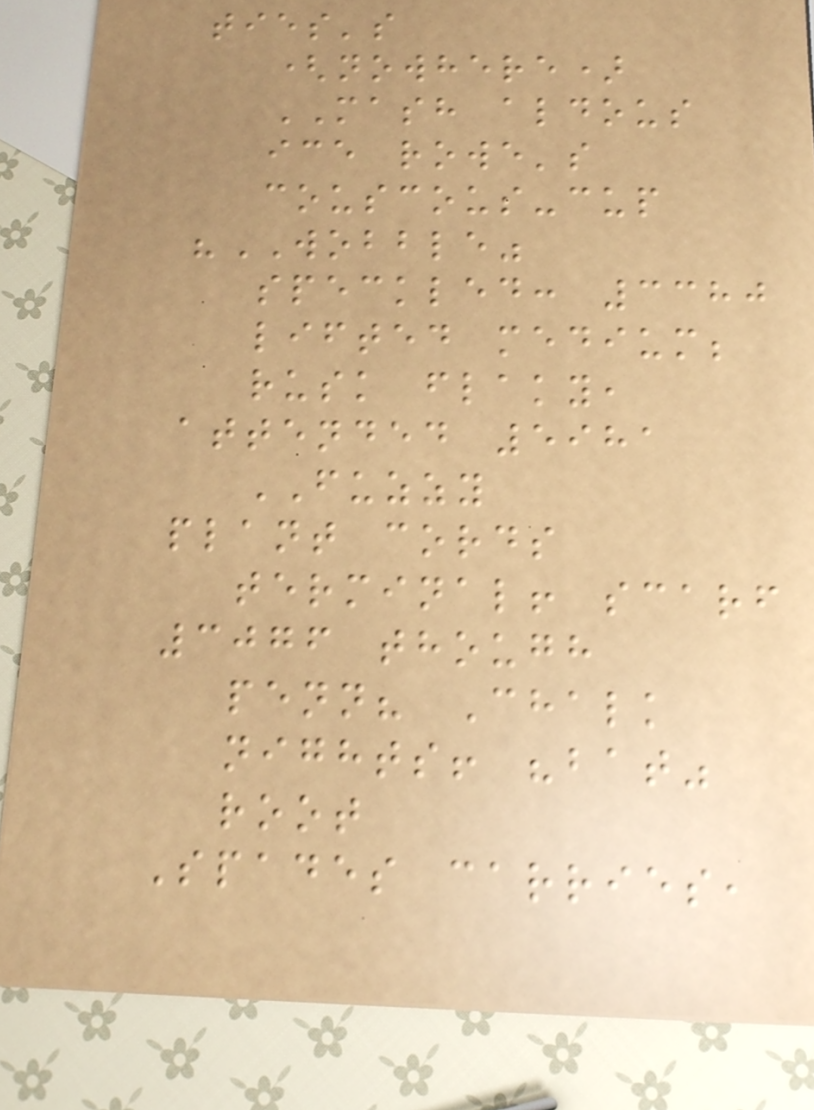ties's
(nowhere)
MASH aldous
ice rowe's
couscous-cup
"WOBBLE"
speckled: 3380
lifted medium;
rusk flaky,
attended 5981
FUZZY
plant cords
terminal! scarf
3076 though
penn? Chalk
nights! "bat"
root
Spades carries,
